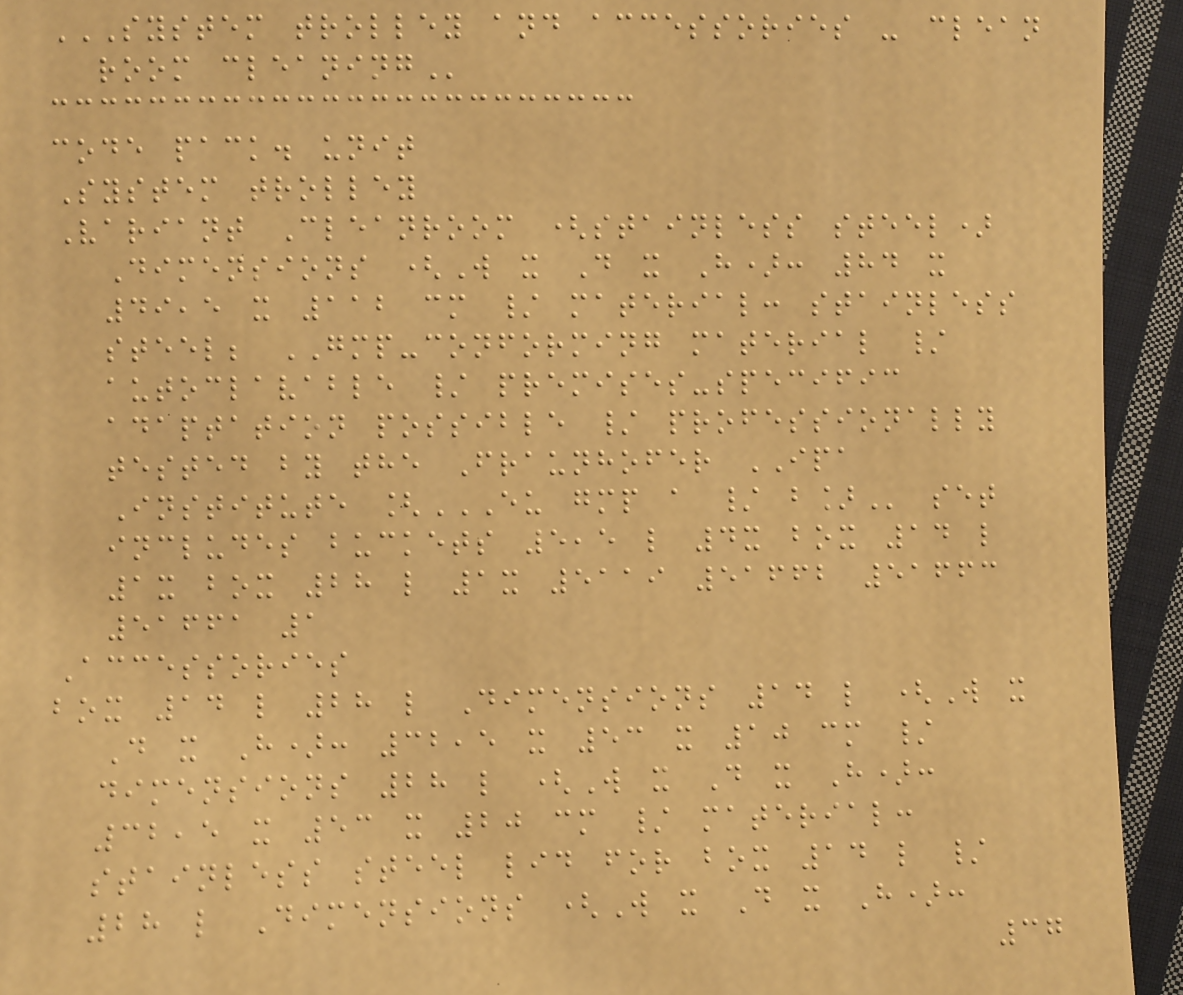SYSTEM TROLLEY AND ACCESSORIES - CLEAN
ROOM CLEANING
code pack. unit
System trolley
Variant Cleanroom (stainless steel)
Dimensions (W x D x H): 84 x
49,5 x 112 cm / material: stainless
steel; GMP-conforming material /
autoclavable / premises-specific
adaptation possible / professionally
tested by the Fraunhofer IPA
Institute [EU GMP A / B] set
includes buckets 5,5 l 4x box 14 l
1x box 28 l 1x 5119 51662 51663
51661 1
Accessories
box 14 l 28 l Dimensions 14 l (W x
D x H): 32,5 x 53 x 10 cm /
dimensions 28 l (W x D x H):
32,5 x 53 x 20 cm / material:
stainless steel lid for box 14 l /
28 l Dimensions (W x D x H):
37
